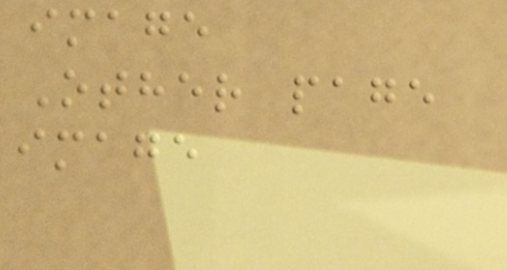image
Other page
image
